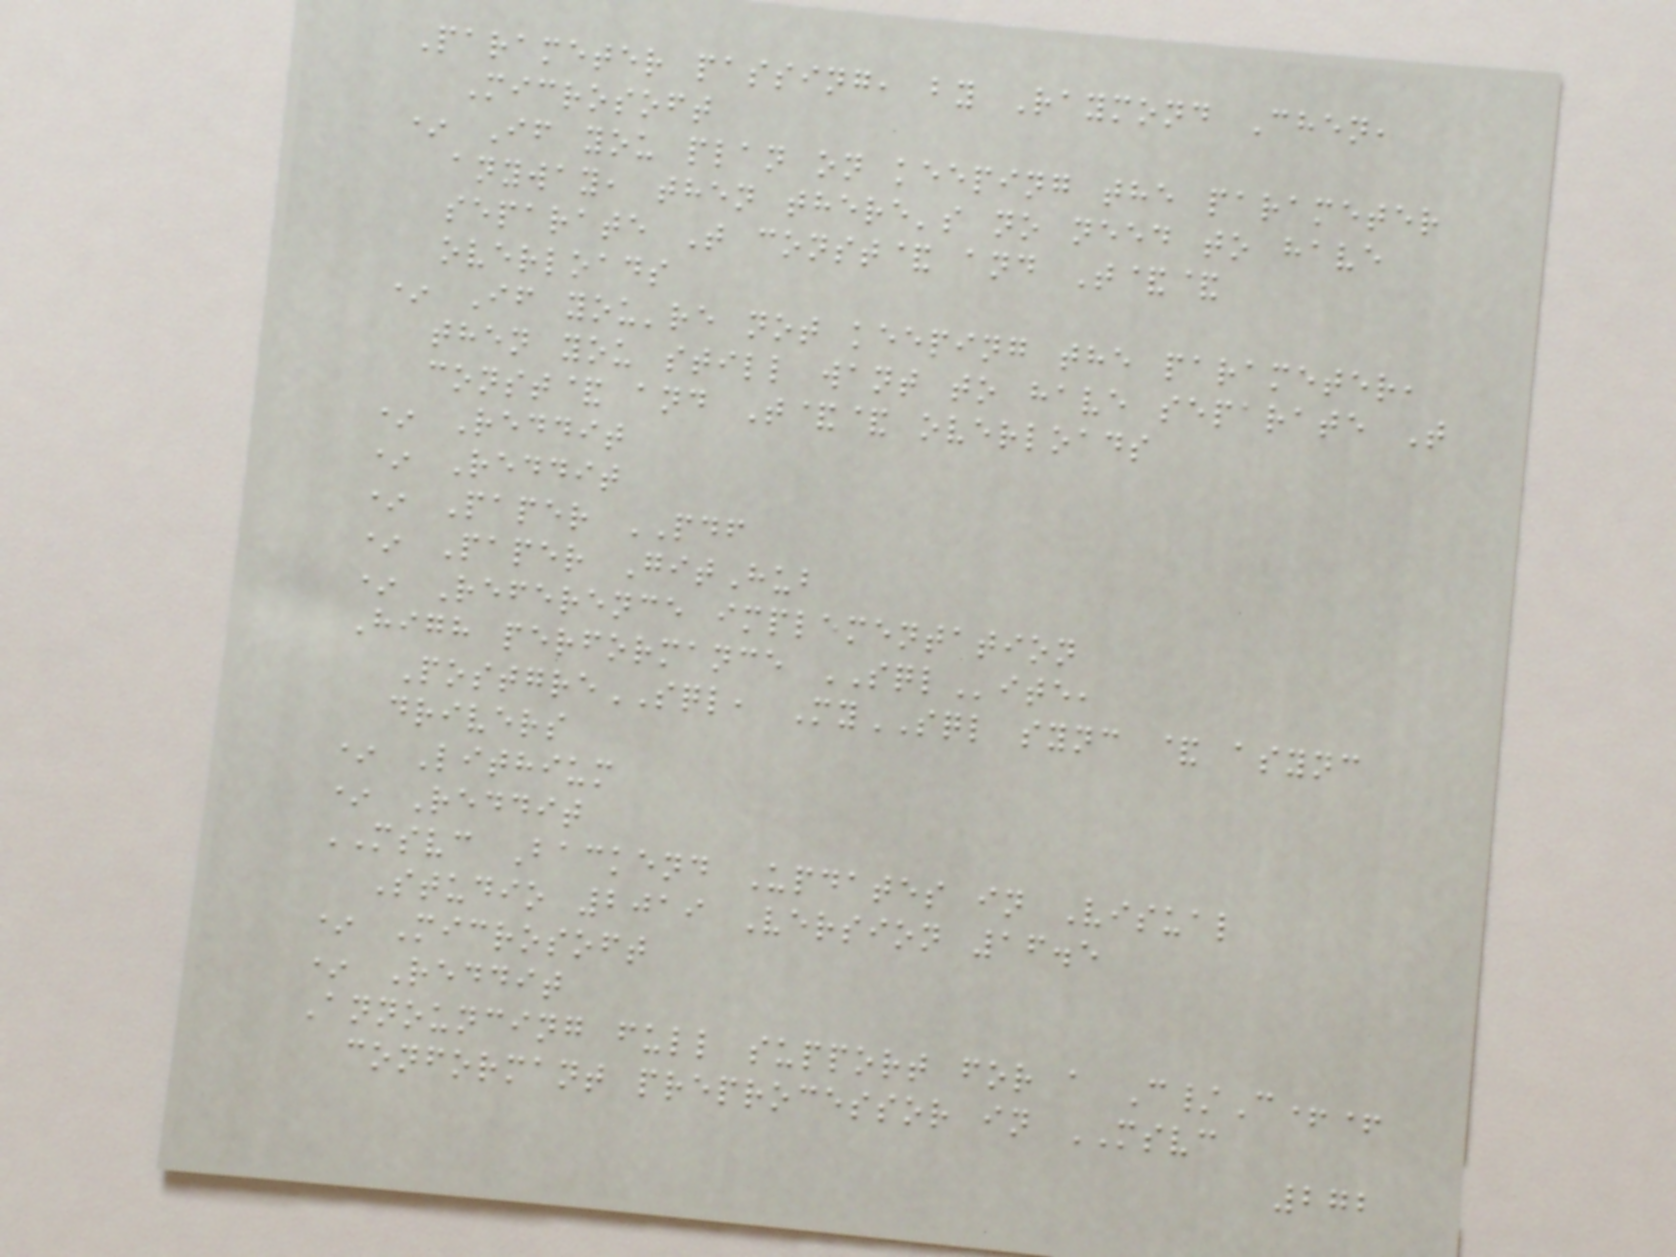Parameter passing, by Raymond Chen,
Microsoft
* If you plan on keeping the parameter
anyway, then there's no need to have
separate T const& and T&&
overloads
* If you're not keeping the parameter,
then you still want to have separate T
const& and T&& overloads
* Reddit
* Reddit
* Paper PDF
* Paper GitHub
* Reference implementation
High performance SQLite,
PostgreSQL, MySQL sync & async
drivers
* Lithium
* Reddit
MSVC Backend Updates in Visual
Studio 2019 Version 16.5
* Microsoft
* Reddit
Announcing full support for a C/C++
conformant preprocessor in MSVC
272
